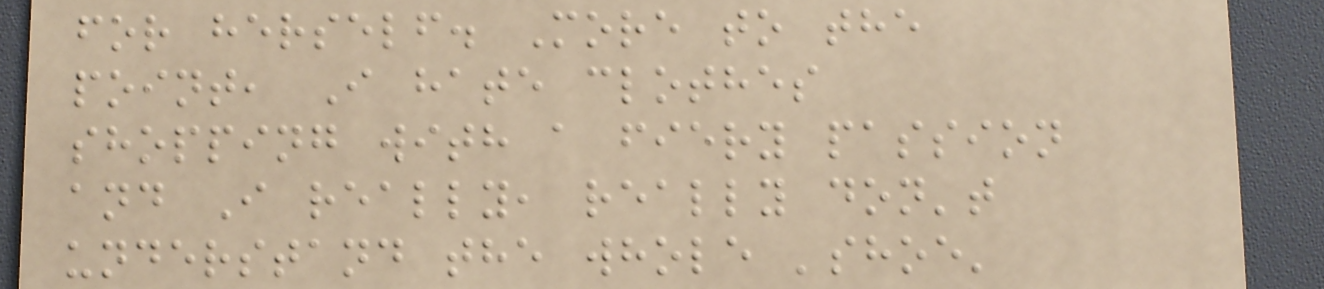for herself. More to the
point, I hate clothes
shopping with a fiery passion
and I really, really don't
understand the whole 'shoe'
